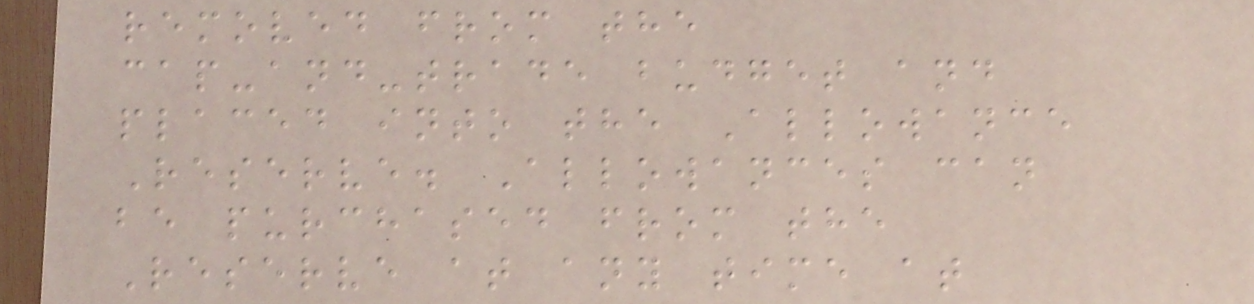removed from the
cap-and-trade budget and
placed into the Allowance
Reserve. Allowances can
be purchased from the
Reserve at any time at
